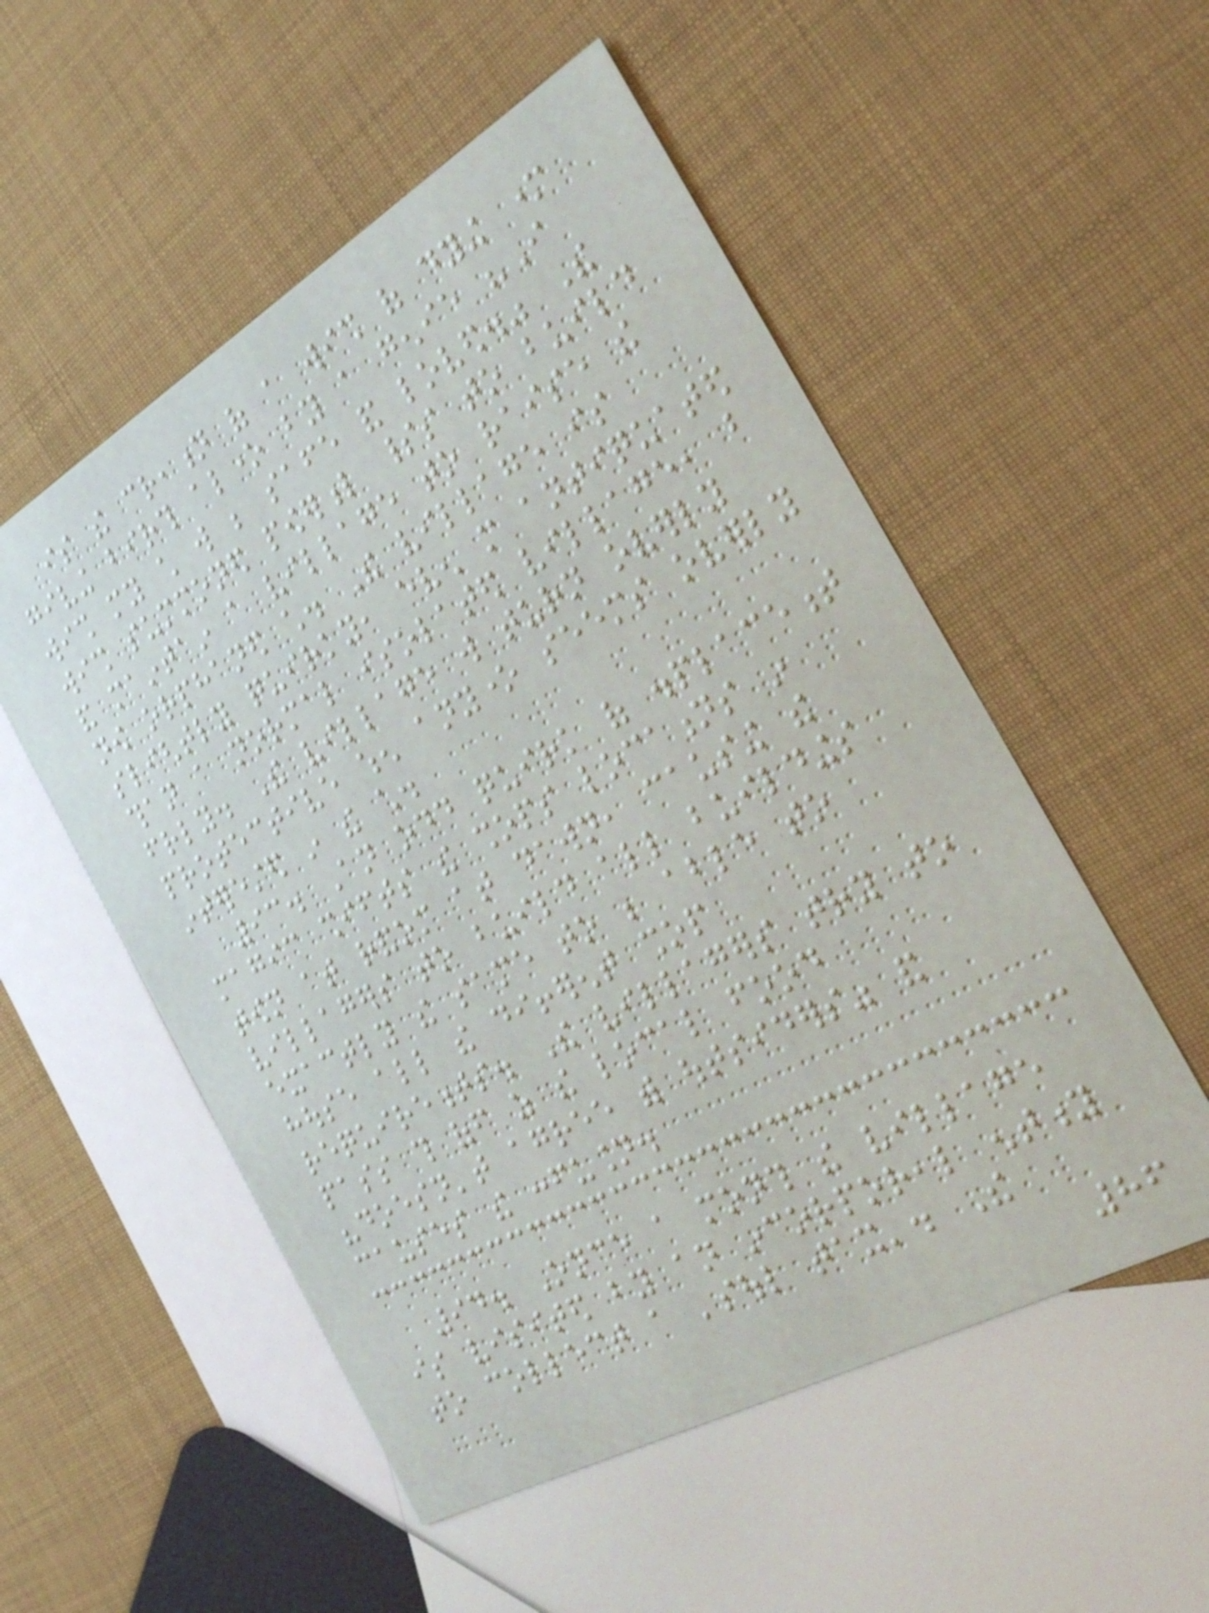is the creation of a wish of dying mother
giving birth alone by a genie "I
wish my child will be safe and loved." The
wish summoned powerful spirits to build
and maintain a village to raise the
now orphaned child. The village is
slightly quirky, even more antiquated
than a normal isolated village, but
friendly. The village will turn overly
protective when anyone seems overly
interested in the child.
93. An odd quirk of displacement
magic shifts the shops locations in
town at random at dawn, causing the
villagers to build all buildings
exactly the same to be able to
house all the different shop
requirements. The villagers try to
pass this off as the local food
"doesn't agree with outsiders" and
causes the confusion.
94. Once a month the village
is visited by an incorporeal entity
to collect a 'soul tax'. The
86
